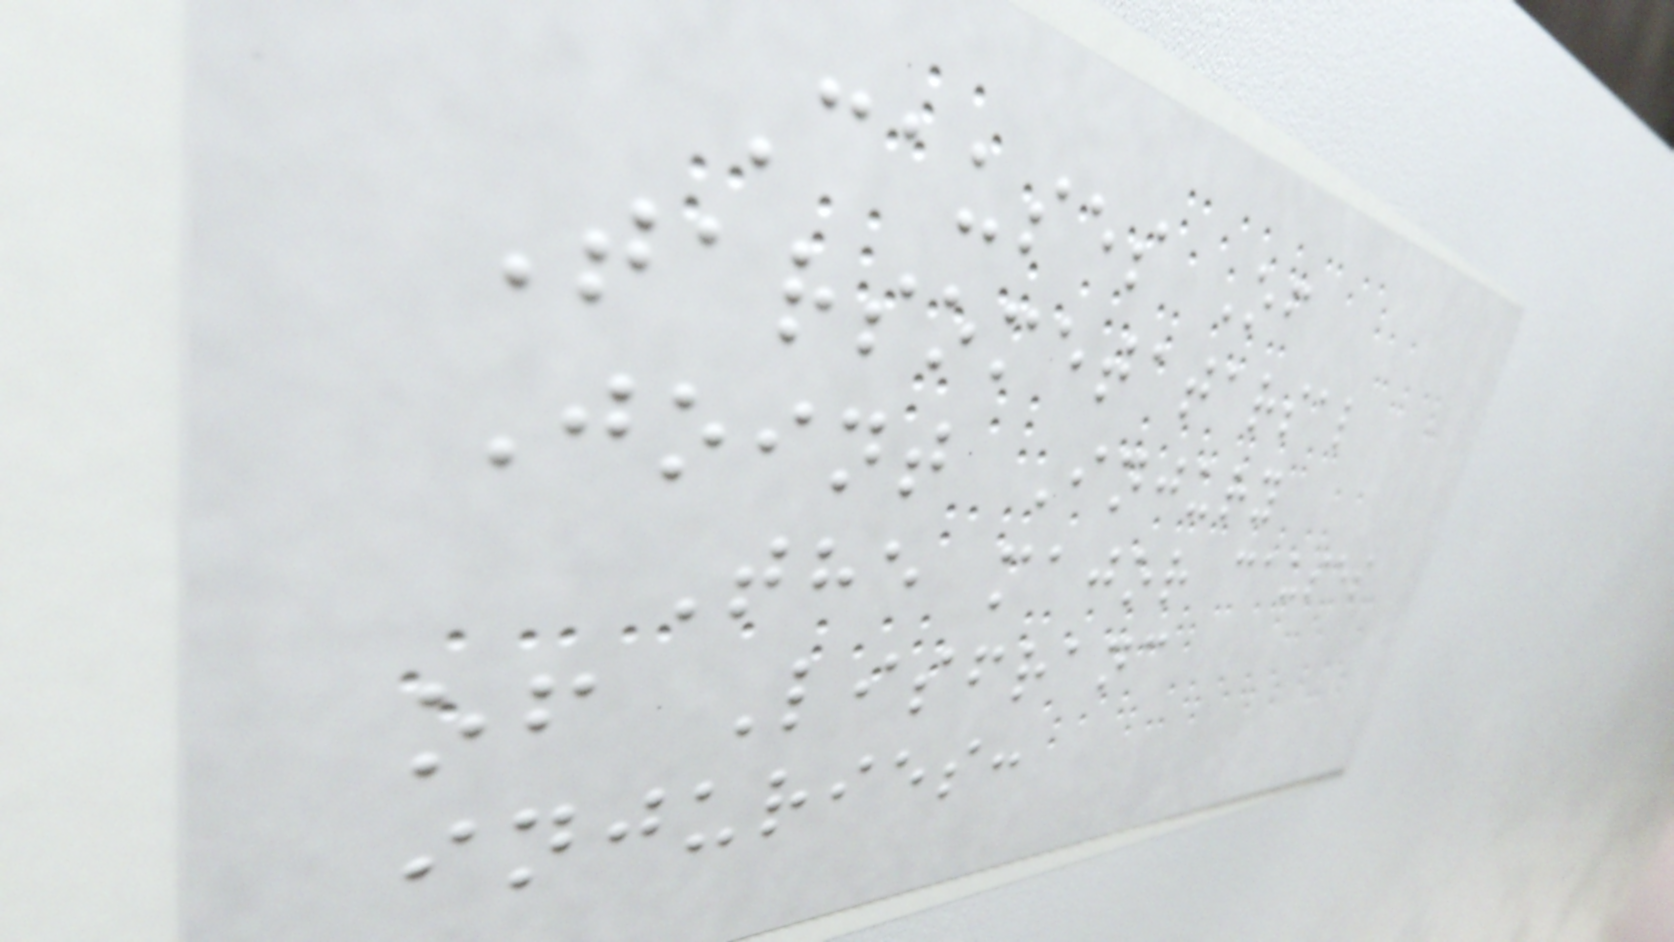Causes Of
Tarsometatarsal
Joint Injury
The major causes
of Lisfranc
injuries:
